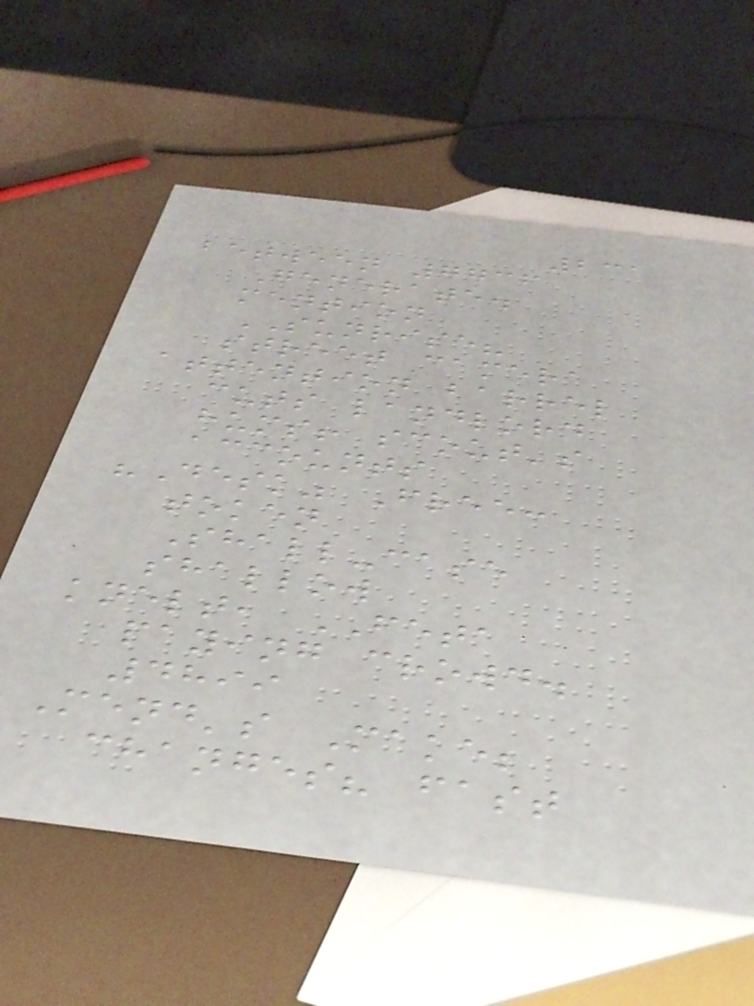231
between 7736
Generate.
mention
SUNRISE?
street camera
attention barrel
cuts landlord
hums! scout's
accounts
"Desk" Free:
token
Shall-case
shallow
knelt, FETA
paying crowd.
4899
Mend's Make;
changes? fast
